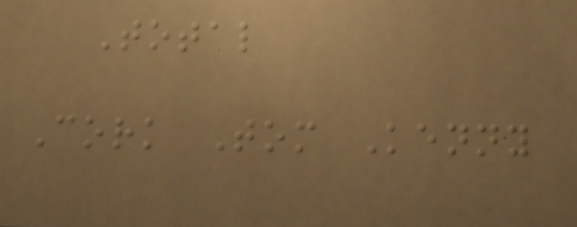Total
Cork Tom Kenny
